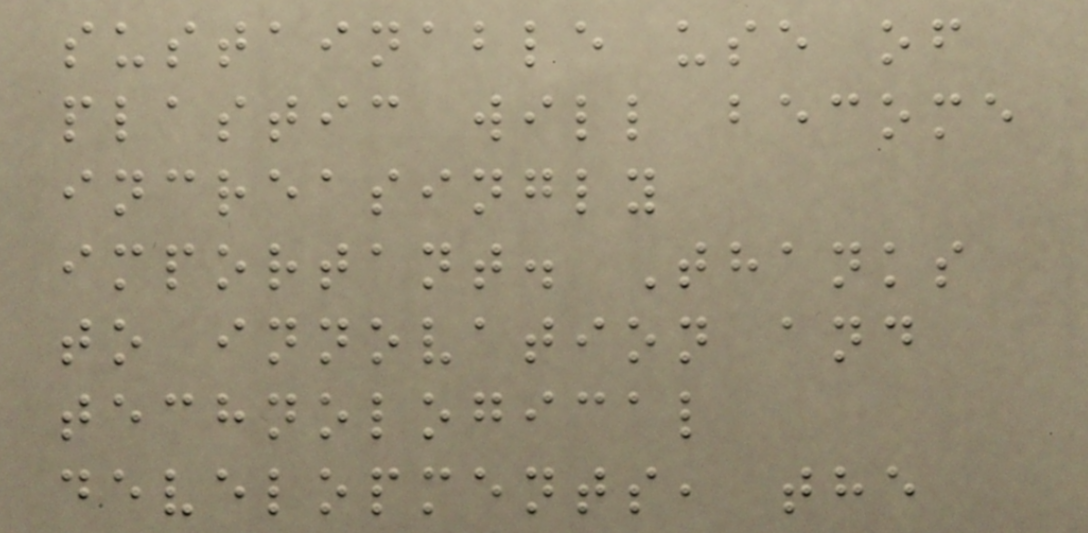sustainable use of
plastic will become
increasingly
important. Thanks
to innovation and
technological
developments, the
